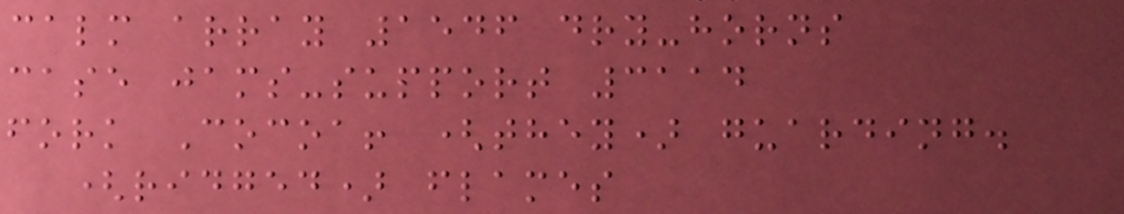calm array 1546 dry-horns
case jams-support 3114
fork Cocoa! (they) guarding.
(ridged) flames
